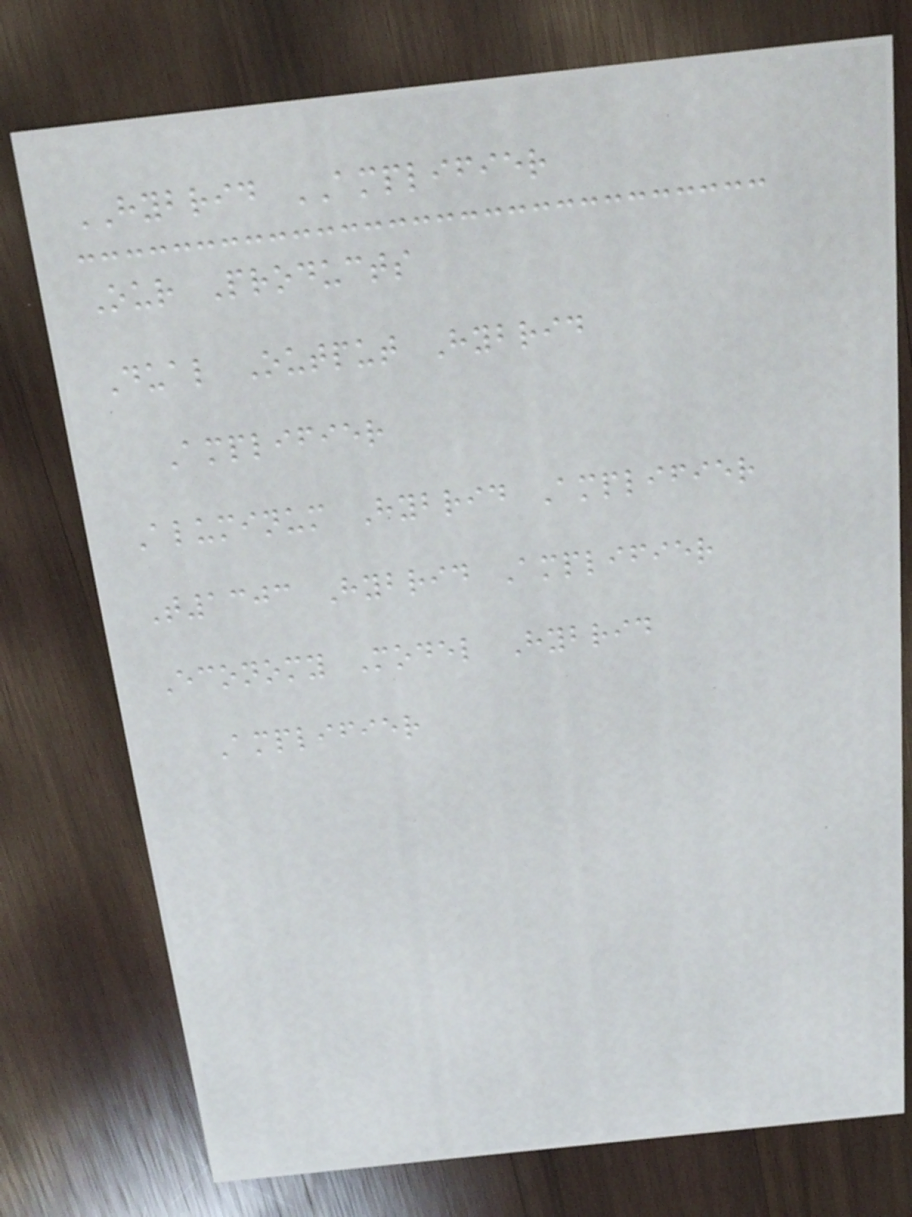HYBRID AMPLIFIER
Our Products
Dual Output Hybrid
Amplifier
Aluminum Hybrid Amplifier
T1303 Hybrid Amplifier
Economy Model Hybrid
Amplifier
